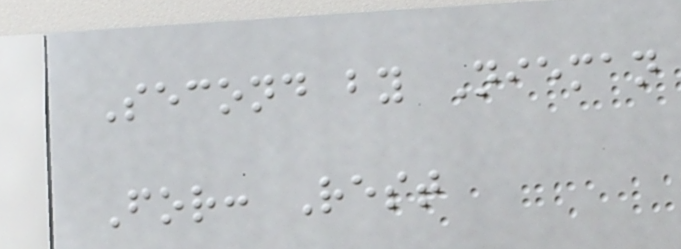Second by Nieman
For: Rest
